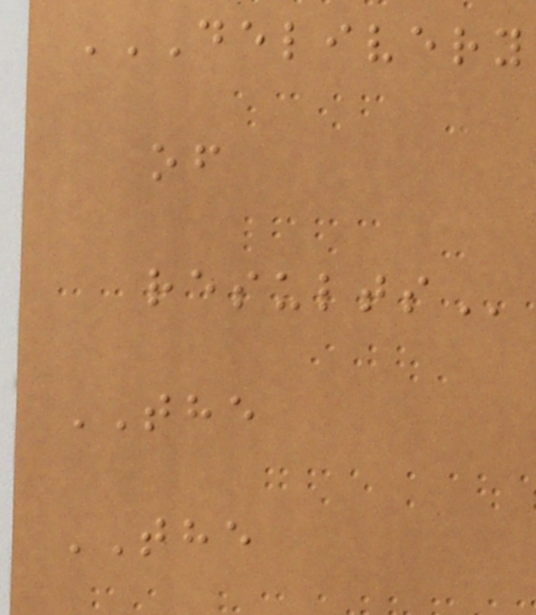DELIVERY
OF
RESULTS
THE
THE
